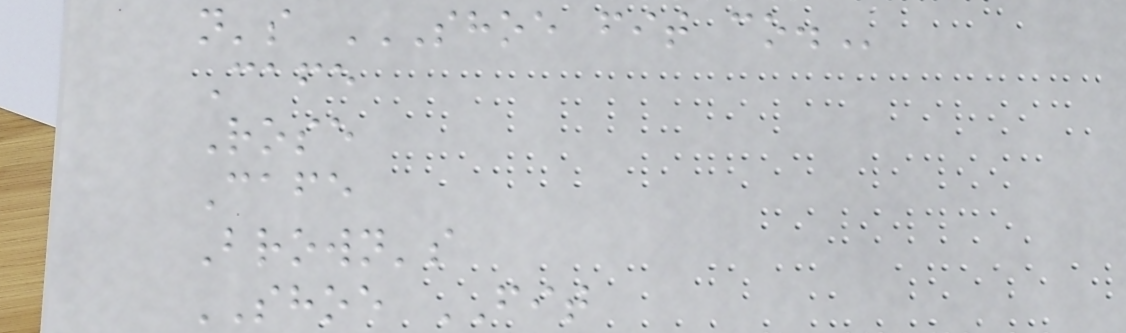n's SHOE FIT CO.
Cafe
Rose
Cafe
Brown's
SHOE FIT
